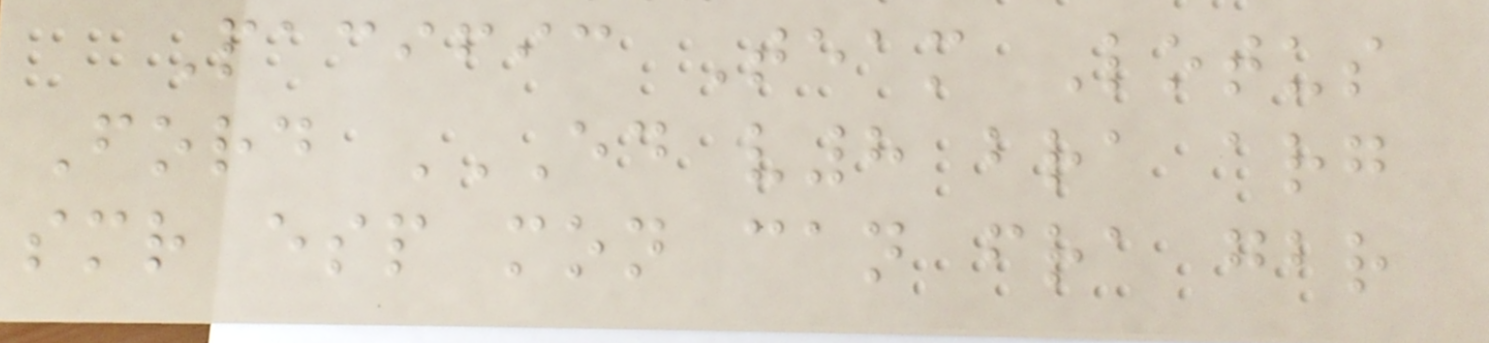Pacific Team Lotus
Ford ED V8 BRA ARG
SMR ESP MON CAN FRA GBR
